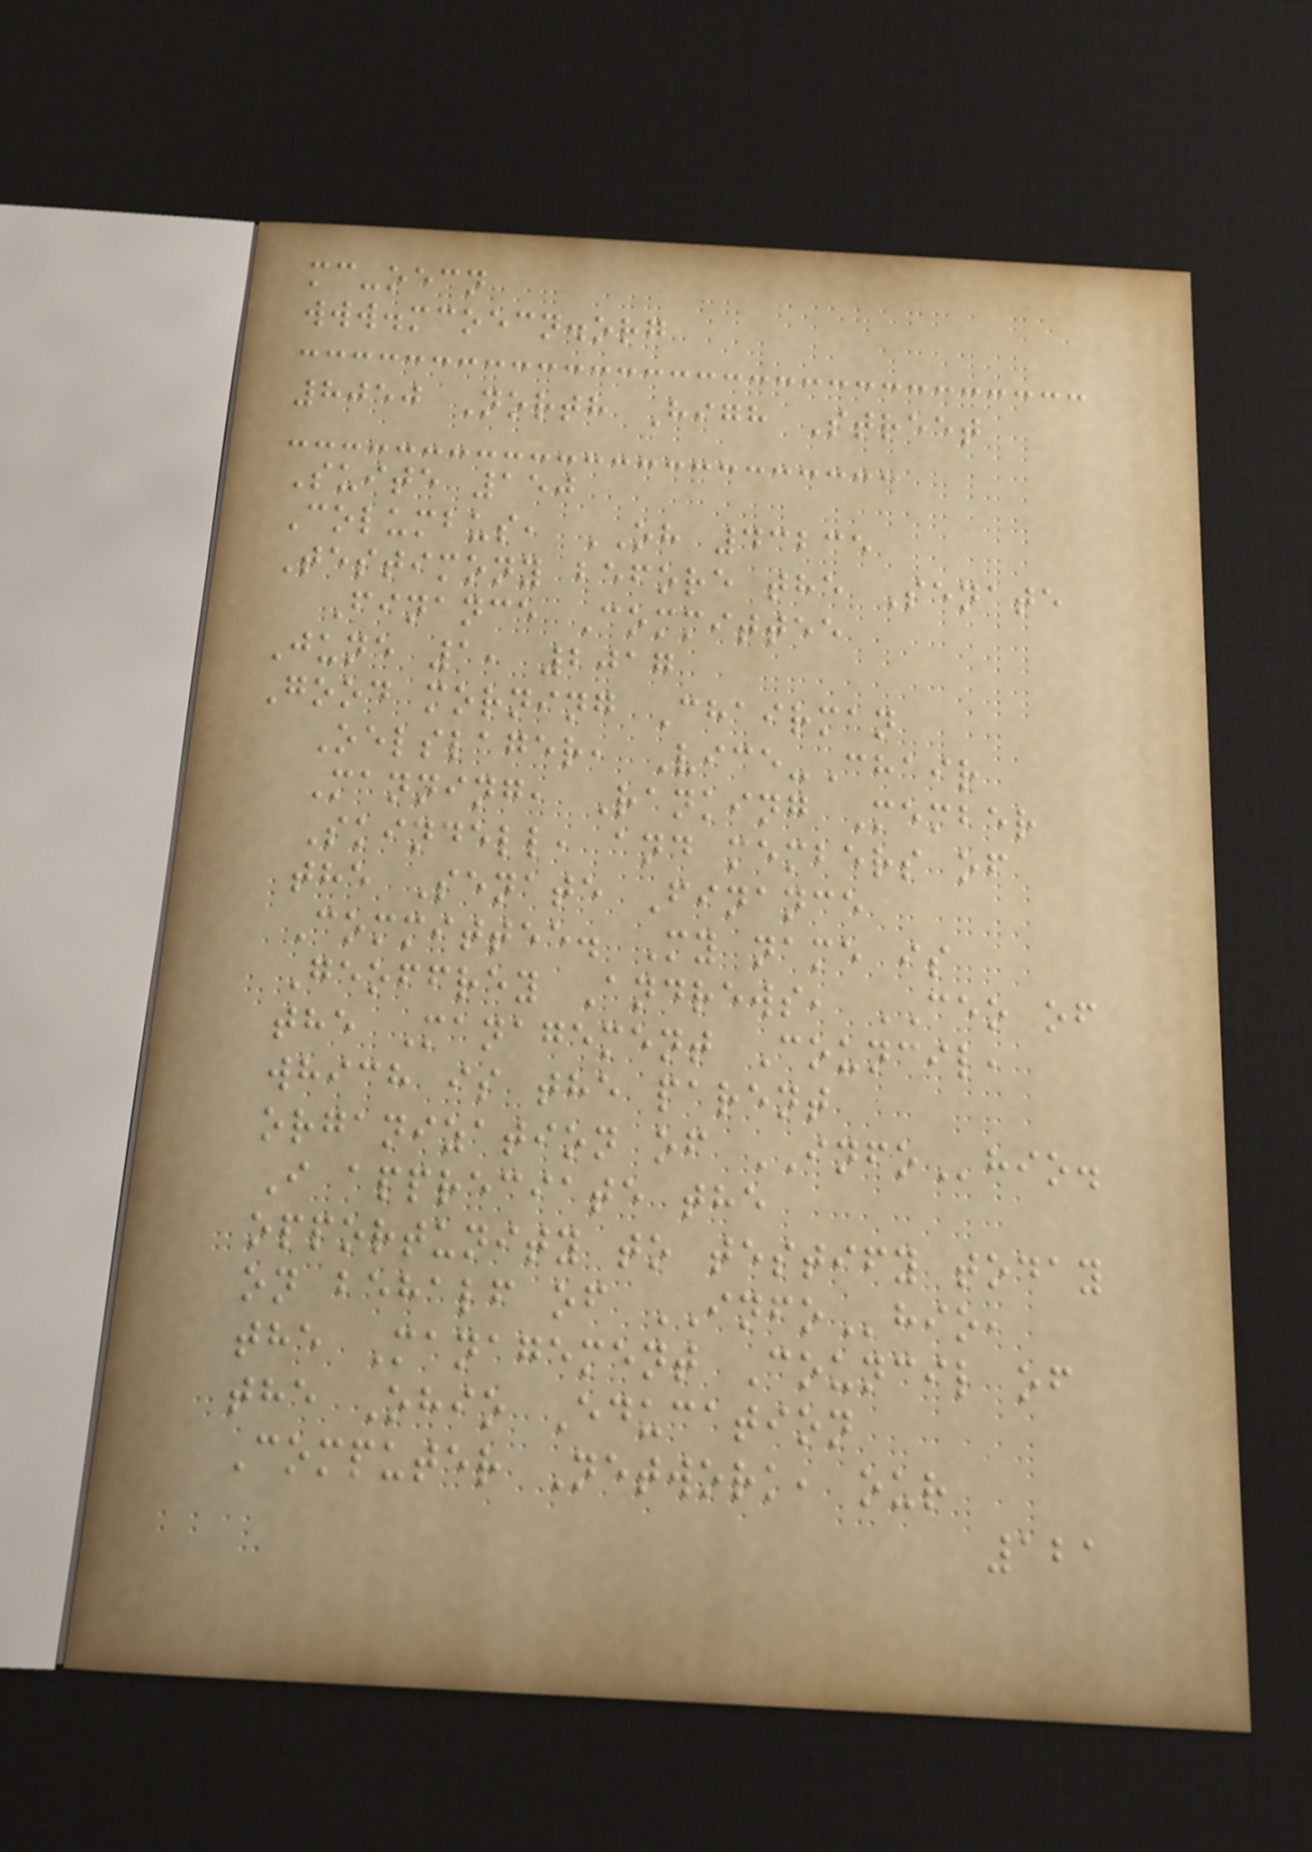mc-oecn
www.mcoecn.org
8050 North High Street
Suite 150
Columbus, OH 43235
Testimony before the Senate
Finance Committee
June 1, 2017
Good morning Chairman
Oelslager, Vice-Chair
Manning, Ranking Member
Skindell, and members of
the Senate Finance
Committee. My name is
Geoffrey Andrews, CEO of
the Management Council,
which is the parent
organization of INFOhio.
I appreciate the
opportunity to testify today
on behalf of INFOhio,
the Management Council of
the Ohio Education
Computer Network, our
121
